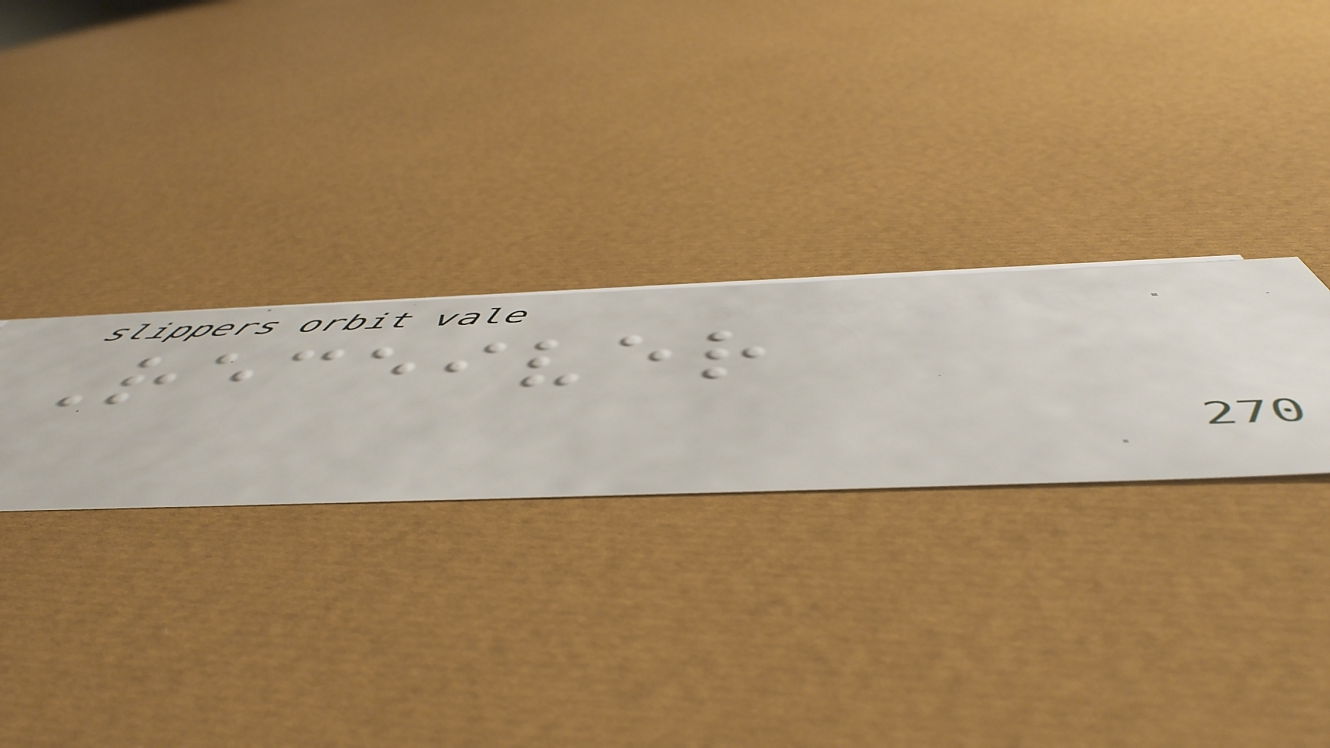Receiver
